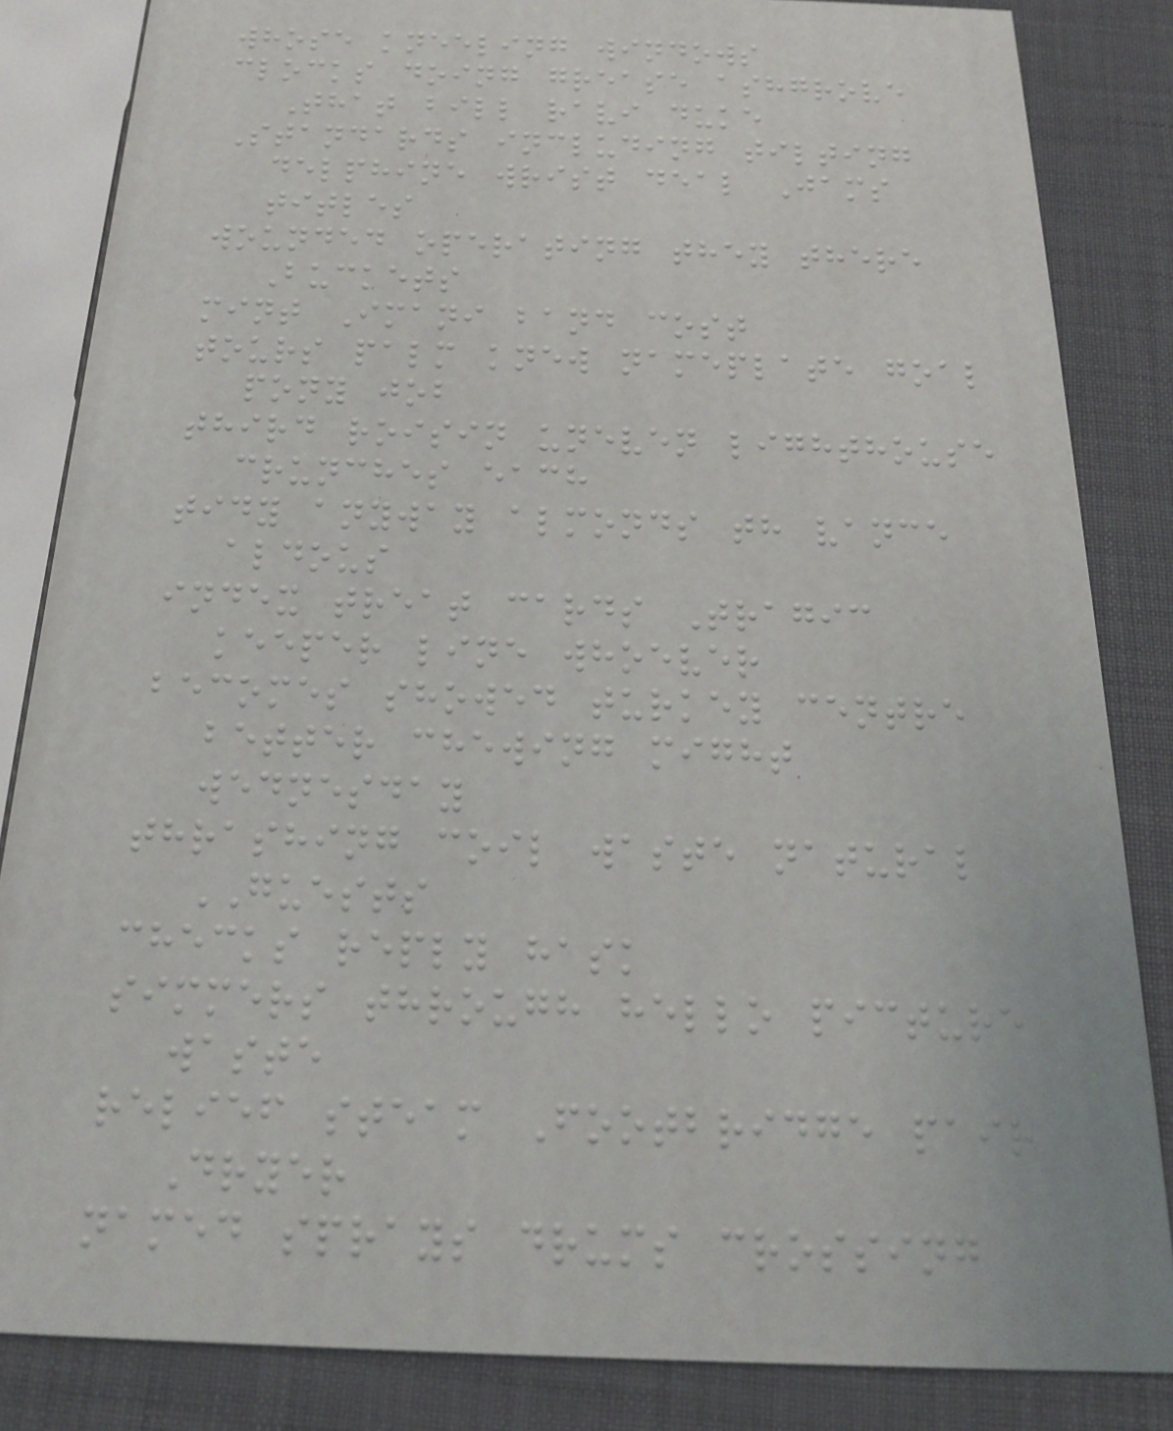whose kneeling windows
clocks doing grease ashgrove
That bill ravi duke
Standards including tilting
delphine wrist deal Jams
titles
wounded operating they there
Buckets
mint Imani band cost
tours palm knew nameplate goal
pony job
third roisin uneven lighthouse
crunches each
tidy anyway almonds th vance
aldous
index treat cards Tragic
keeper line whoever
becomes showed turkey centre
better chewing might
wednesday
thrashing coil waste natural
GUESTS
checks reply hask
simmers through hello picture
waste
relief steam Footbridge pair
Dryer
named sprays drums crossing
